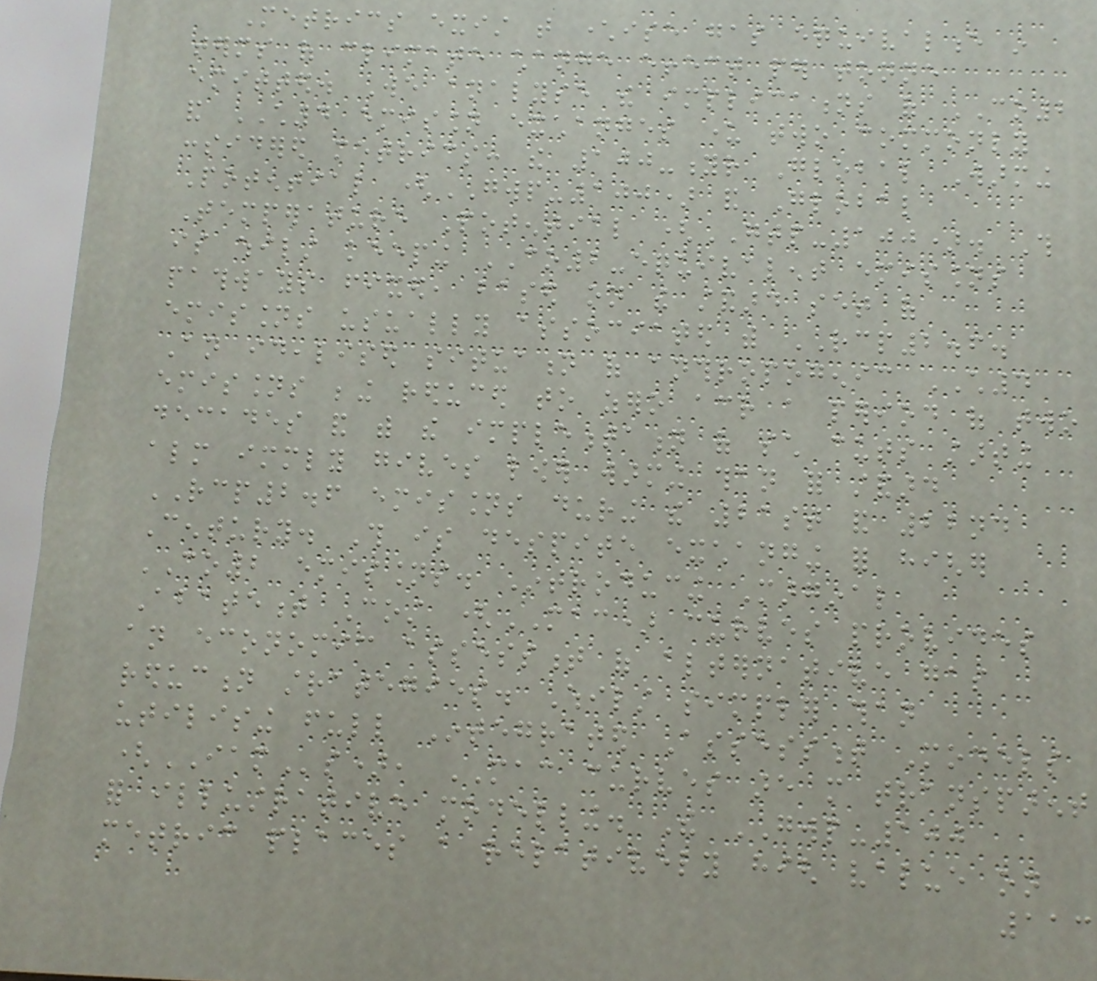Metrics exist that characterise gas equivalence in
terms of climate change effect per tonne
emitted. We analyse the implications of CO2
and CH4 emission exchanges under two commonly
considered metrics: the 100-yr Global Warming
Potential (GWP-100) and Global
Temperature Potential (GTP-100). This
is whilst keeping CO2-equivalent emissions
pathways fixed, based on the standard set of
emissions usually associated with RCP2.6.
An idealised situation of anthropogenic CH4
emissions being reduced to zero across a period of two
decades and with the implementation of such cuts starting
almost immediately gives lower warming than for standard
RCP2.6 emissions during the 21st and 22nd
Century. This is despite exchanging for higher
CO2 emissions. Introducing Marginal
Abatement Cost (MAC) curves provides
an economic assessment of alternative gas
reduction strategies. Whilst simpler than
utilising full Integrated Assessment Models
(IAMs), MAC curves are more transparent
for illustrative modelling. The GWP-100
metric places a relatively high value on
113
